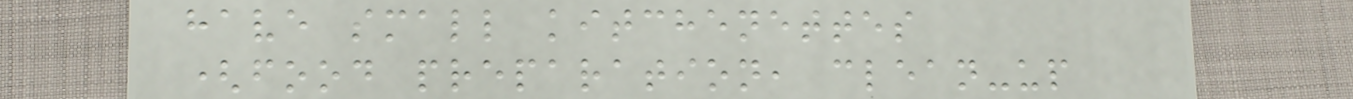have small kitchenettes
(food preparation, clean-up
